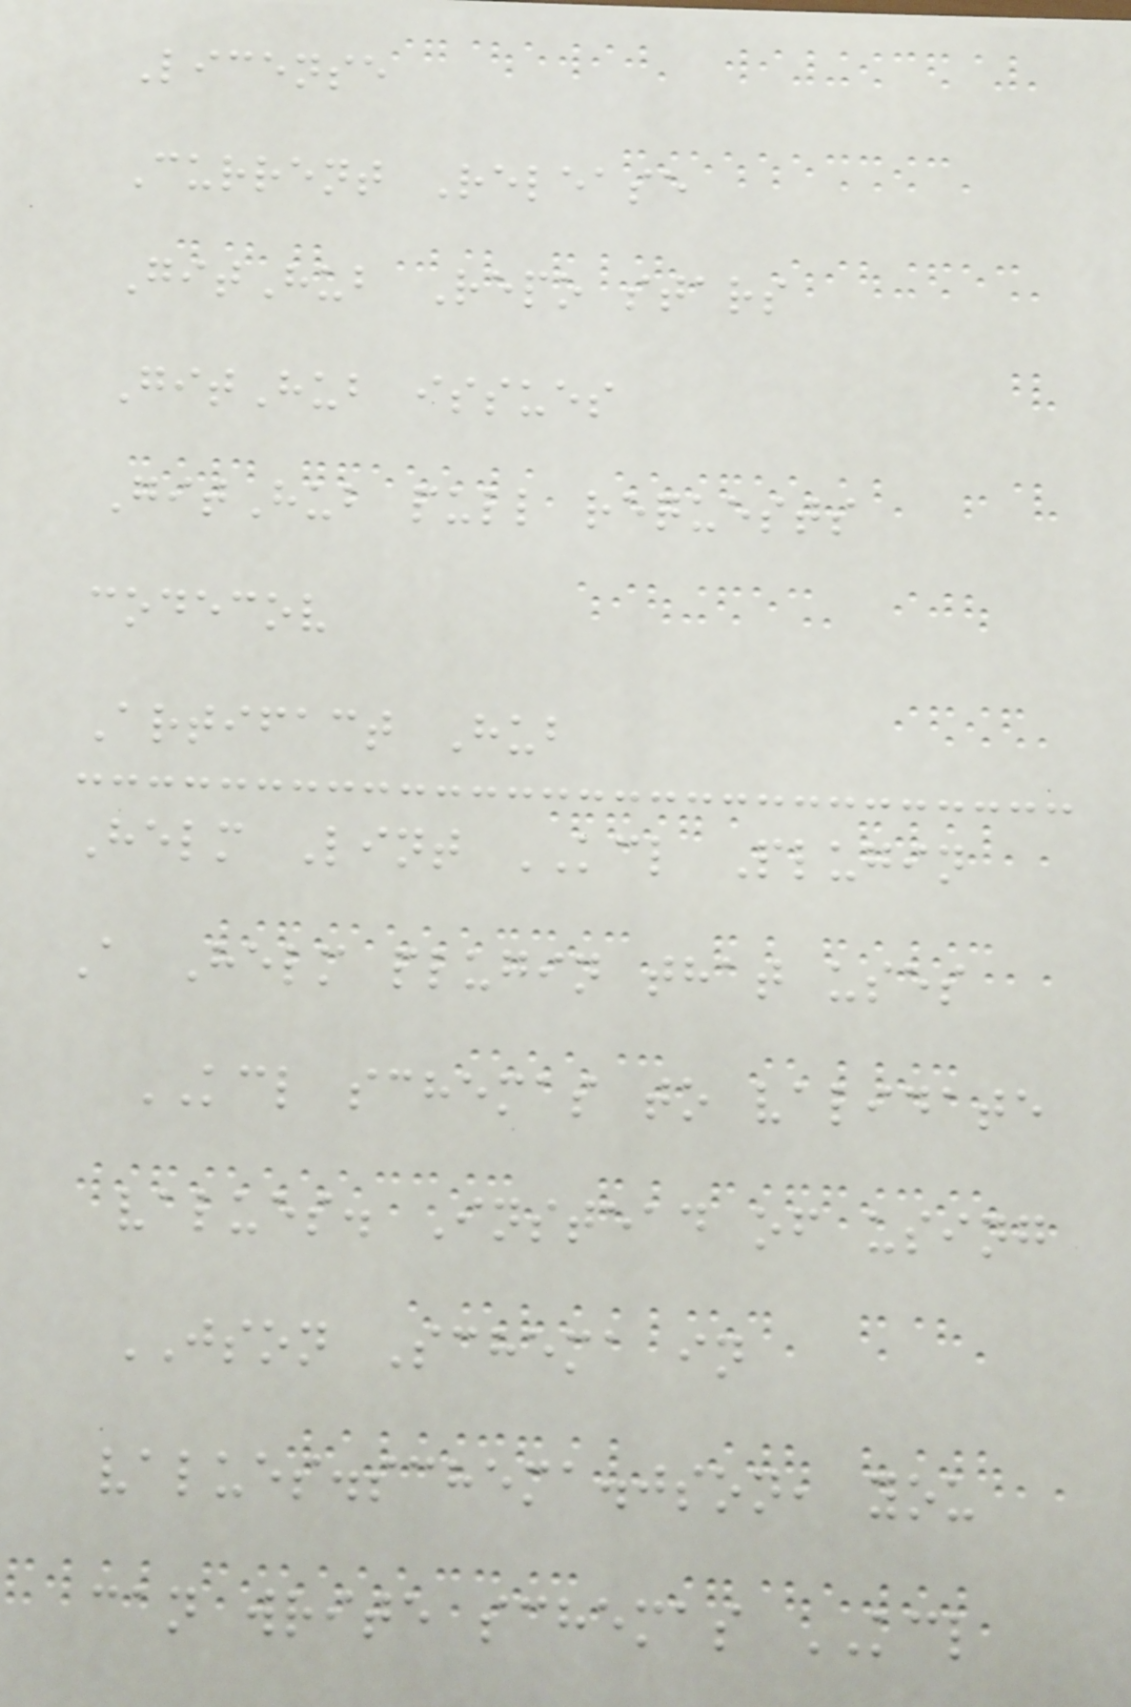License
Current Release
GitHub Repo stars
GitHub issues
GitHub pull requests
codecov
Artifact Hub
Helm Lint KCL Plugin
A Helm plugin that uses
KCL schemas to validate
values. Instead of using
JSON Schema in
values.schema.json, you
can write schemas KCL
